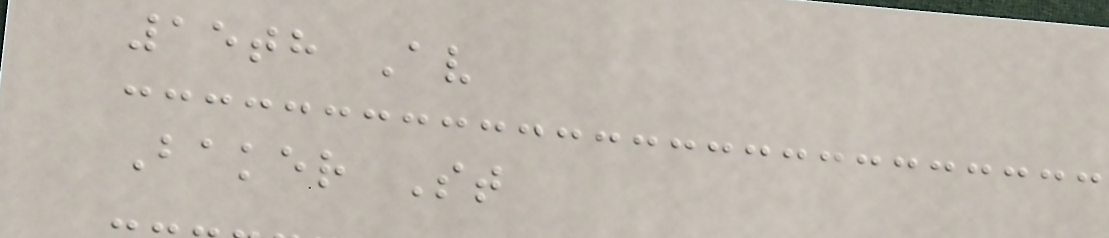15th Av
Baker St
